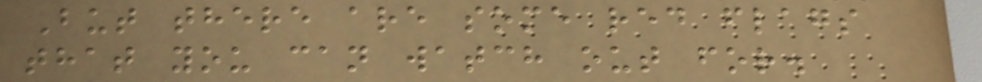But there are some red flags
that you can watch out for.
